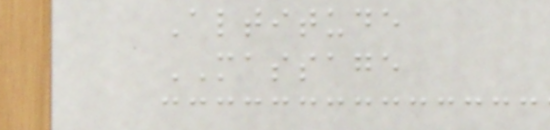Altitude
MASSAGE
